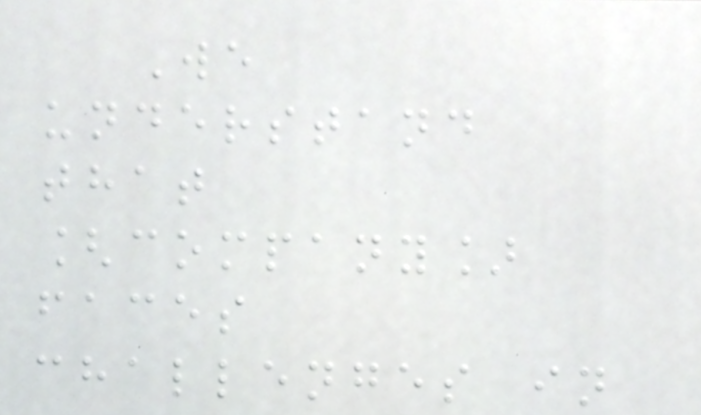We
understand
that
[company]
faces
challenges in
